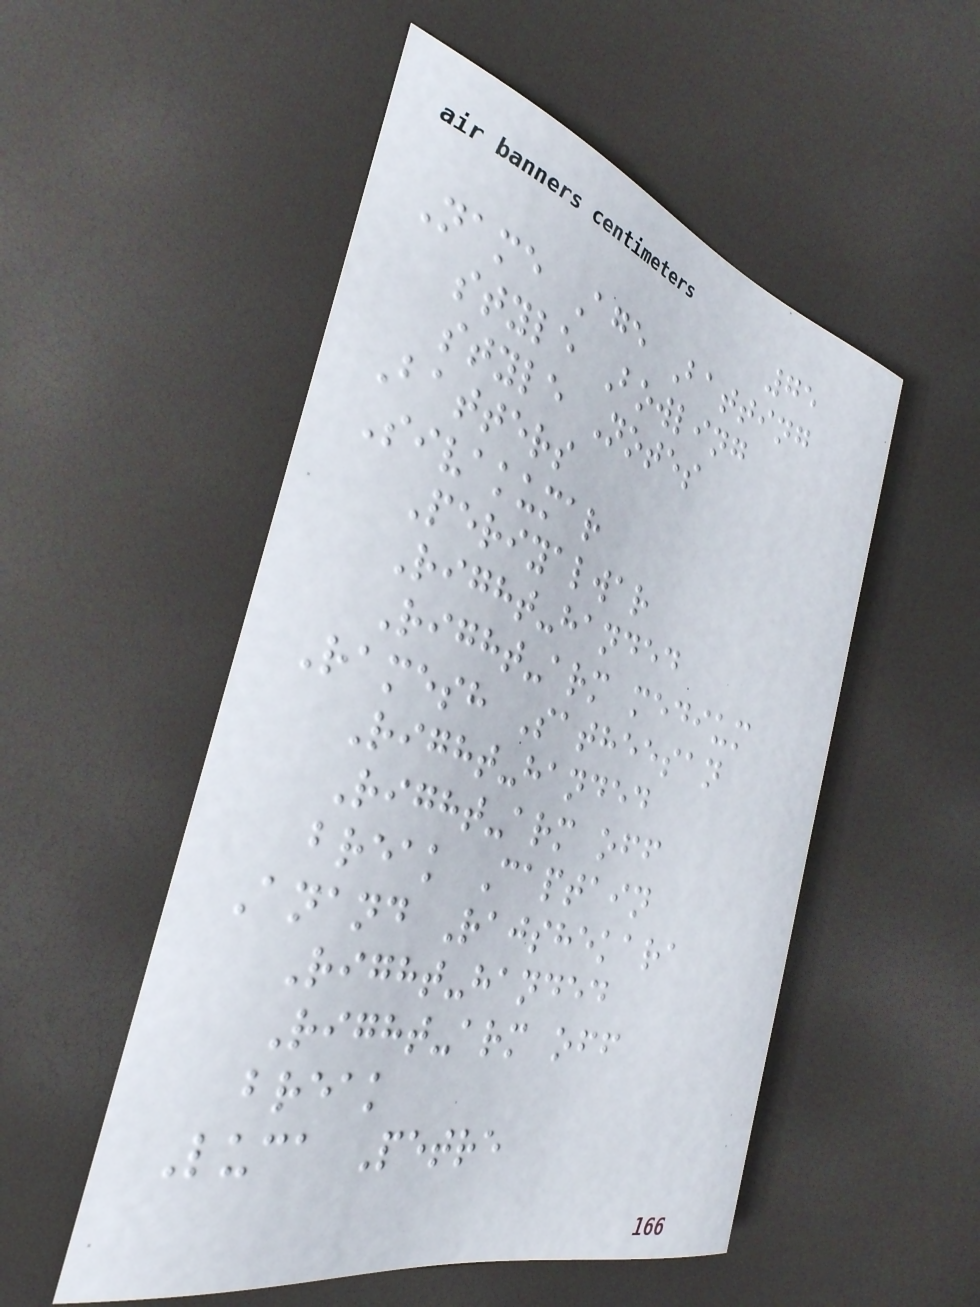75
Name Age Batting
style Bowling
style Notes
Batters
Sivakumar
Periyalwar
Right-handed
Right-arm medium
Ramesh Satheesan
Right-handed
Right-arm off
break Captain
Anand Rajshekara
Right-handed
Right-arm off
break
Luca Petre
